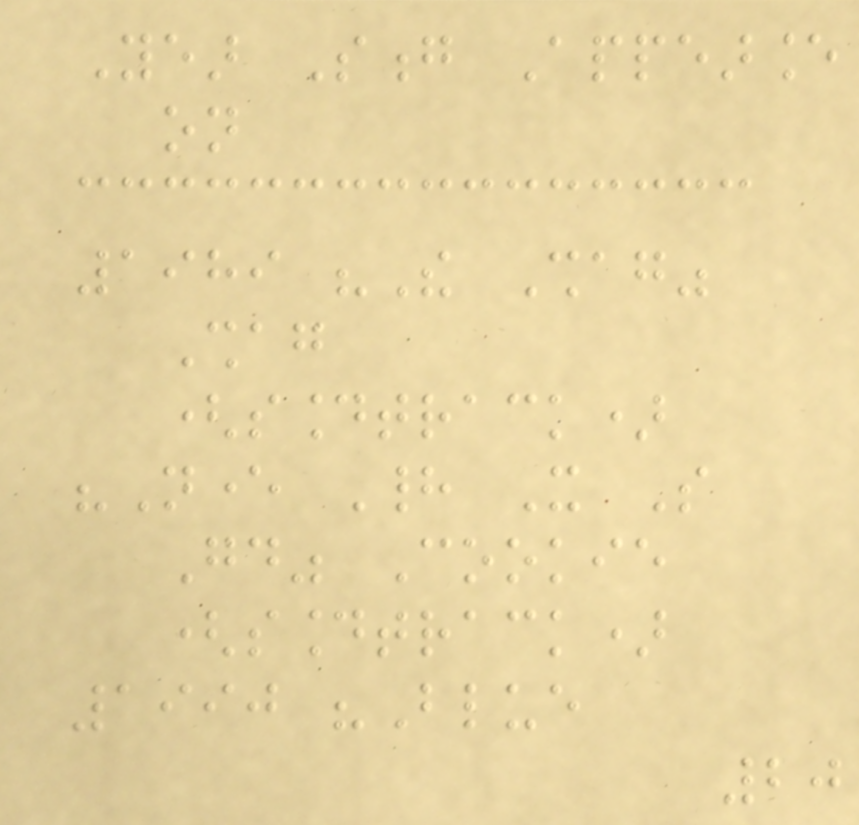Year Song Appearance
on
1989 "The Shag"
Shag
(soundtrack)
"Never Had It So
Good" Cookie
(soundtrack)
1990 "Blue
20
